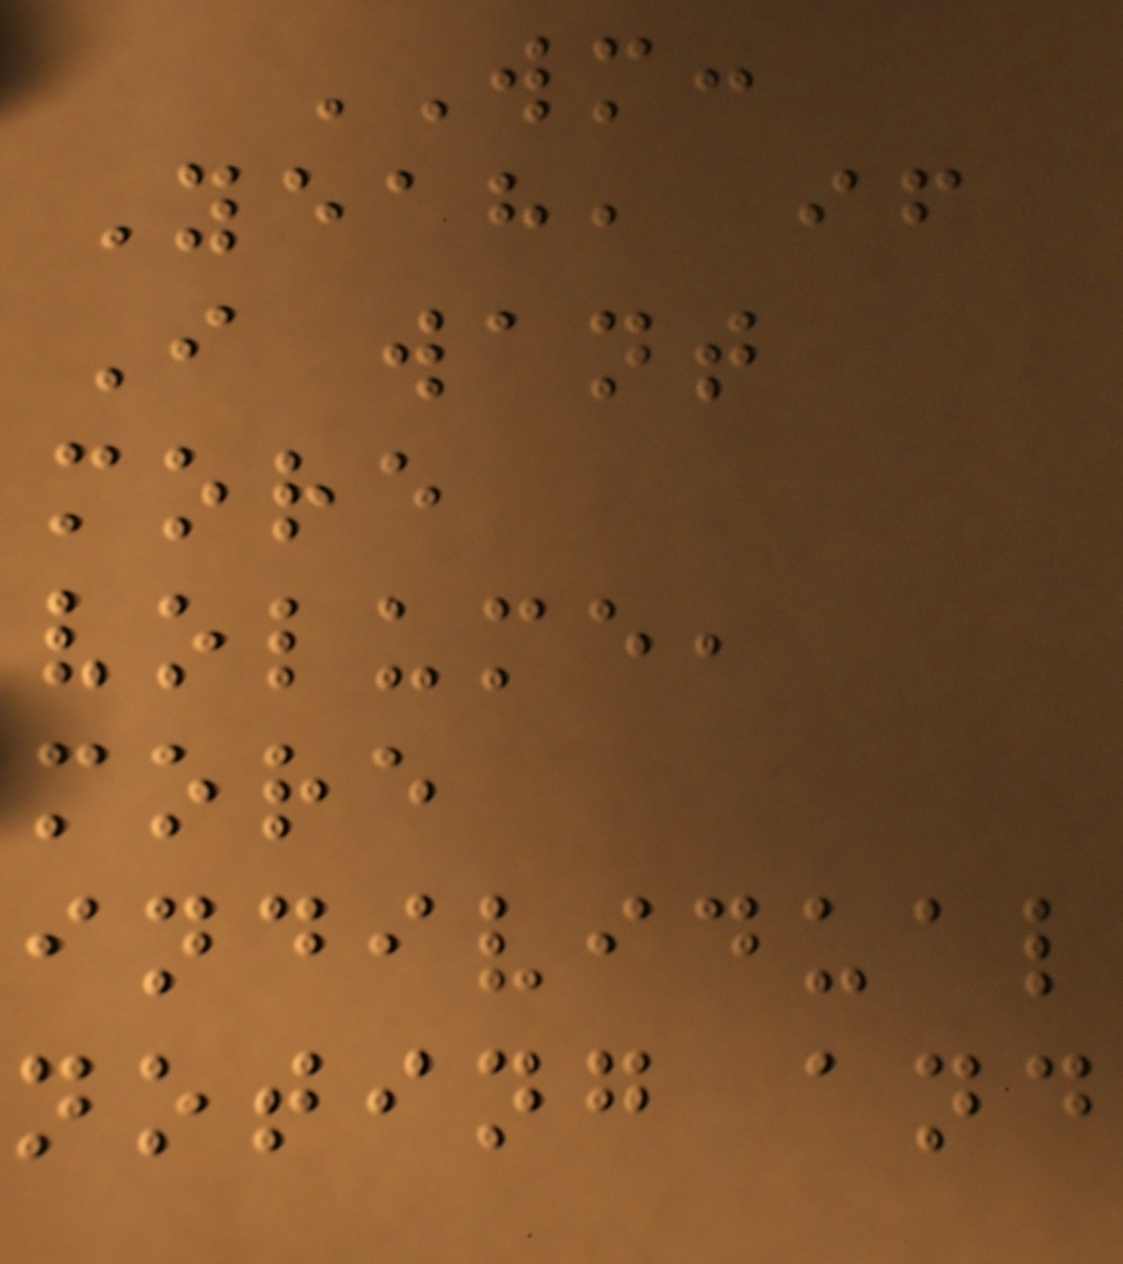WM:
Yeah, if
I want
more
volume,
more
individual
noting and
